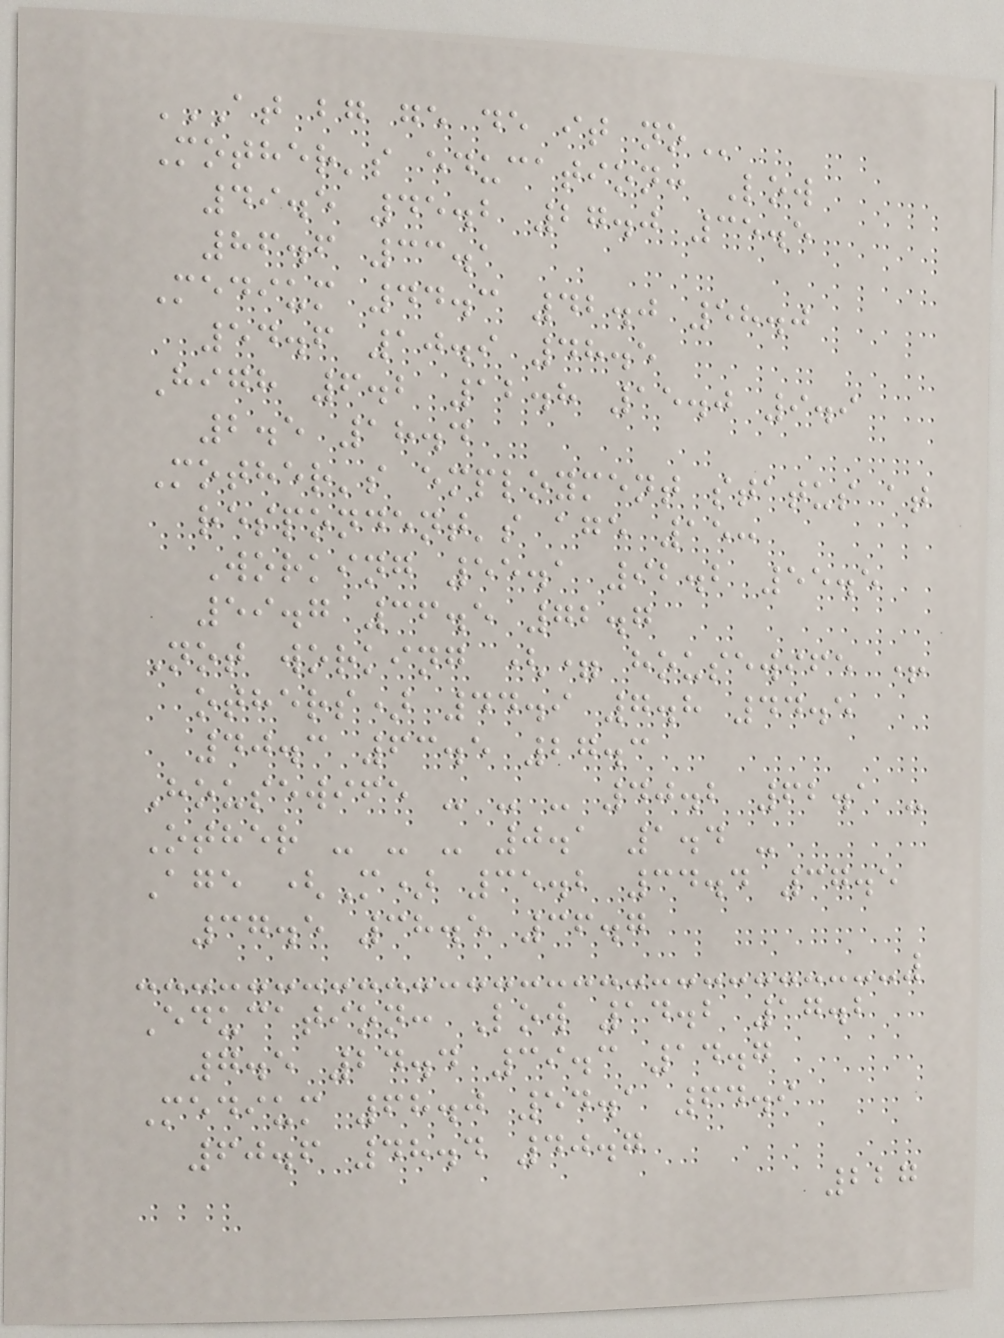AT BG GE DE IT NO
Mother's education: Low
49.5 45.2 27.0 35.5
86.6 33.1
Medium 44.3 42.0 58.0
54.6 10.9 48.5
High 6.2 12.8 15.0 9.9
2.5 18.4
Mother's employment status at
respondent's age 15:
Working 55.1 92.2 55.5
59.7 36.5 72.7
Not working (= housewife +
others) 44.9 7.8 44.5
40.3 63.5 27.3
Housewife - - - 40.2 62.1 -
Other - - - 0.1 1.4 -
Age (M) 35.2 34.4 37.5
37.5 38.5 36.7
Education: Low 14.2 17.2
7.5 24.4 39.3 14.7
Medium 68.0 54.1 64.9
60.6 48.4 40.7
227
